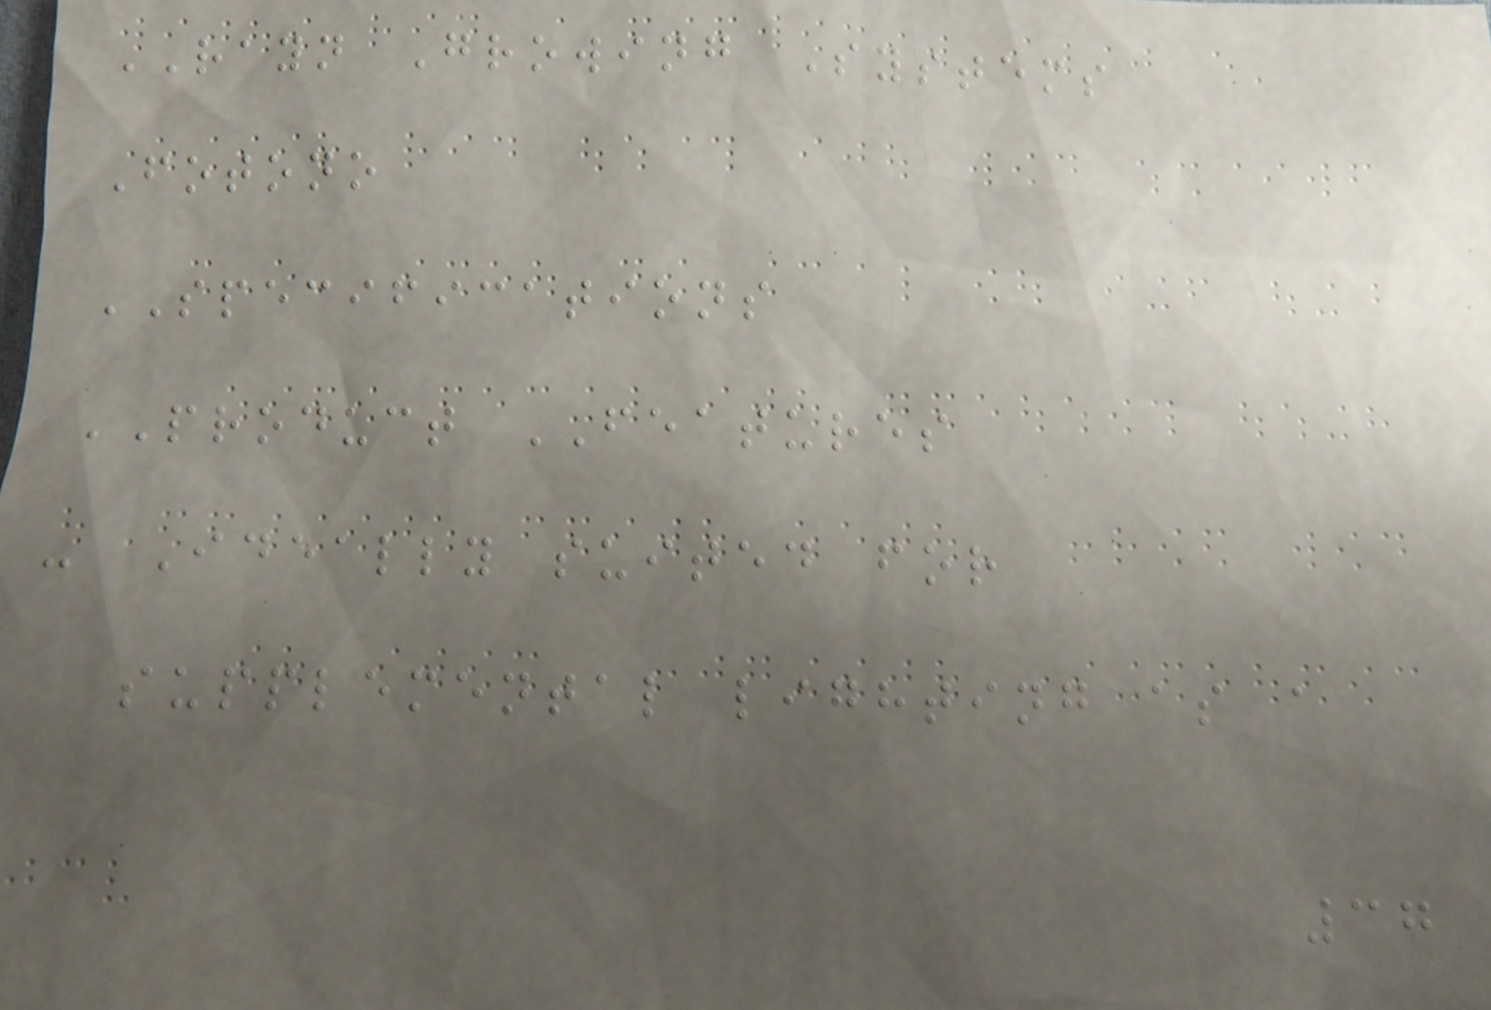RAYN Growing Systems
Fotono
SPECIFICATIONS
PRODUCT FEATURES
- Ideally suited for
supplemental lighting as a
37
